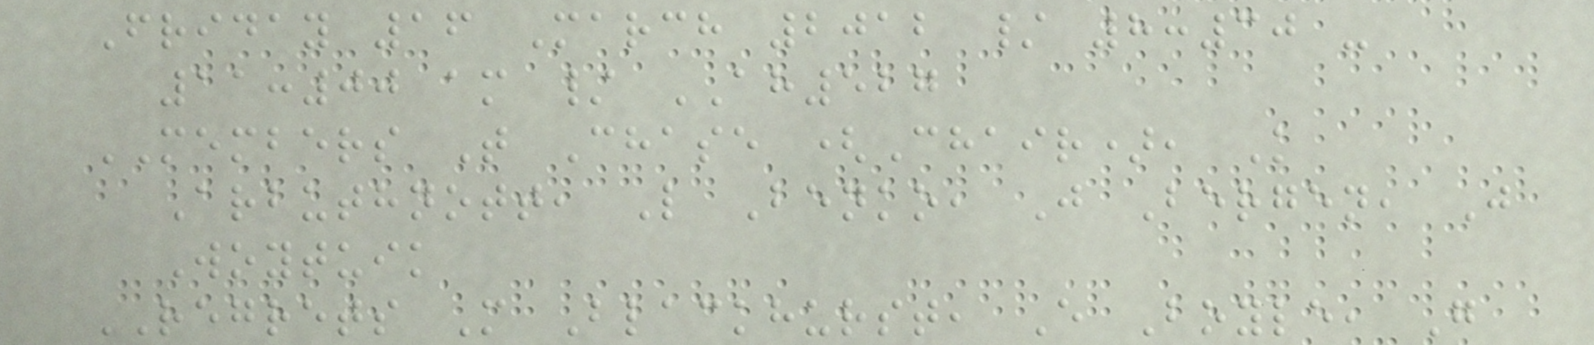Friday 16 March 2012 / 8:30 -
11:00 am / AH527
MEMBERS T Chase (Chair), K
Arbuthnott, L Benko, J Bergen, J
Woytuik
REGRETS M Blackhurst, E Boyle, G
